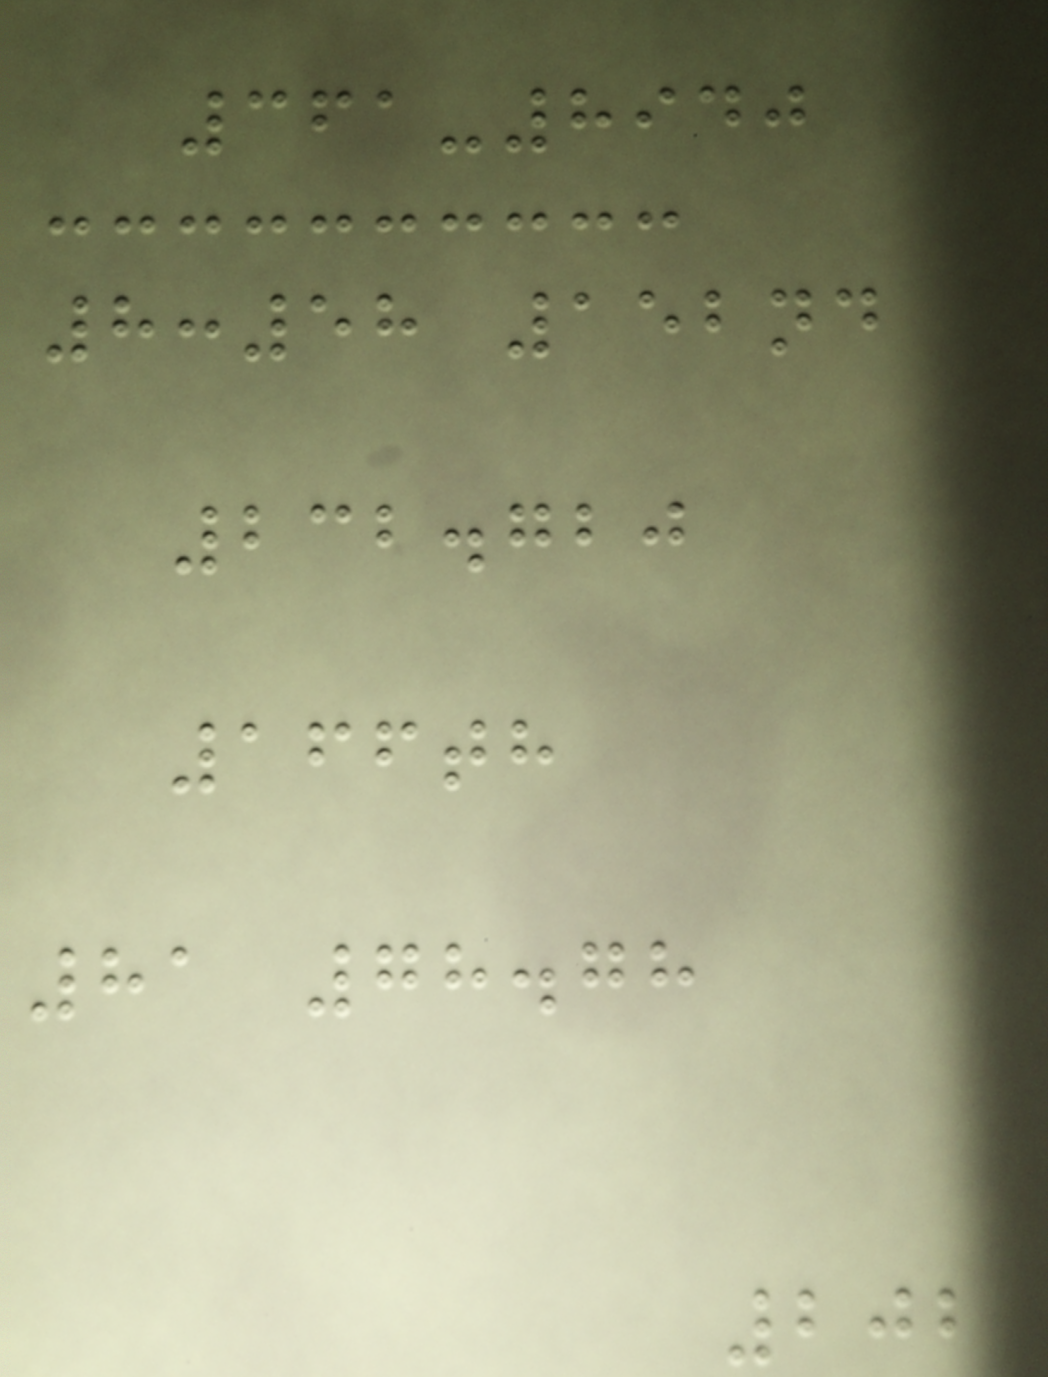361-8940
8:58 152nd
232.720
166th
81 78.78
202
